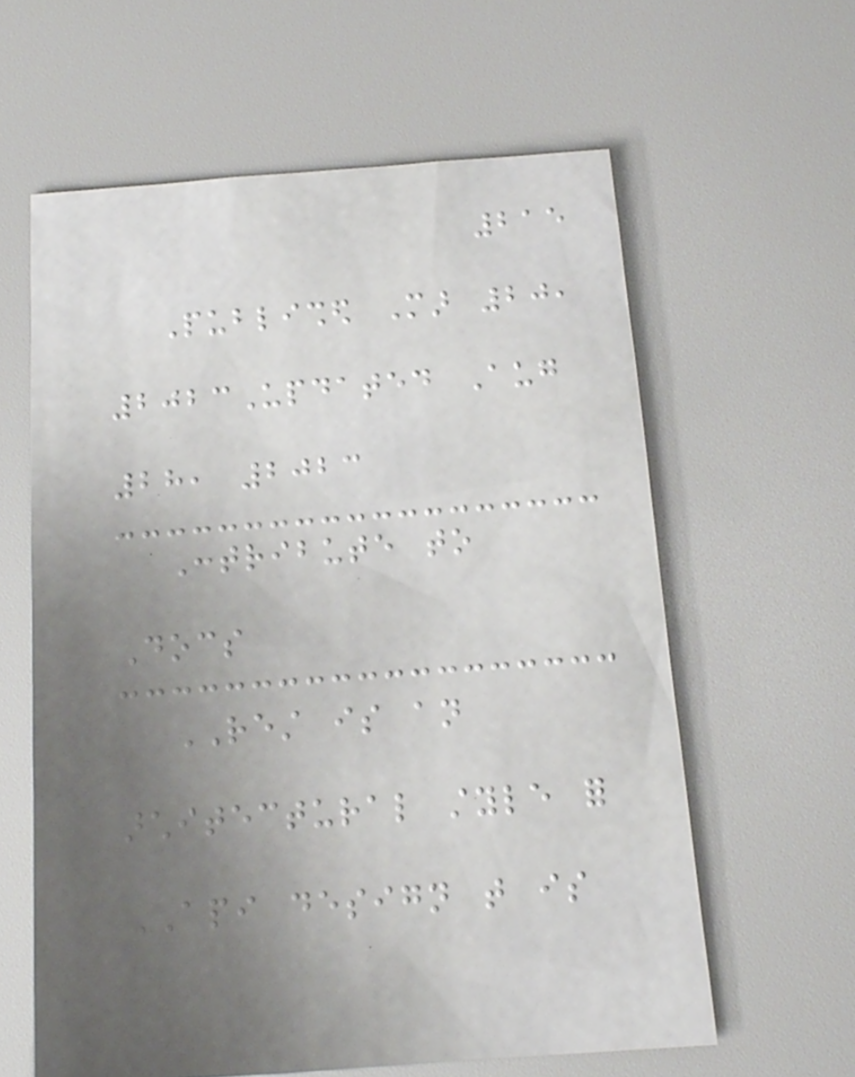215
Published Mar 20,
2023Updated Aug
28, 2023
Contribute to
Docs
REST is an
architectural style for
API design that is
